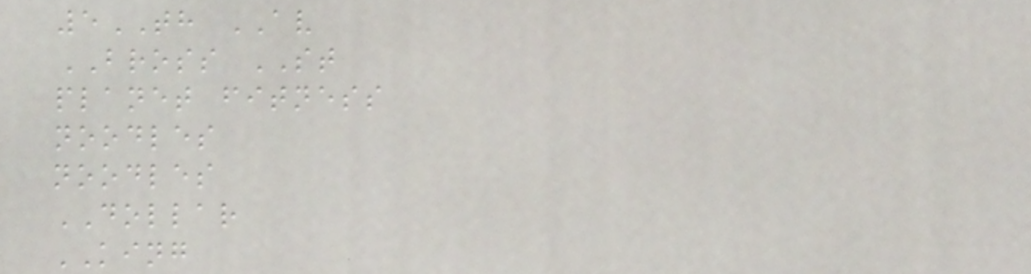5TH AV
BROSS ST
planet fitness
noodles
noodles
DOLLAR
KING
